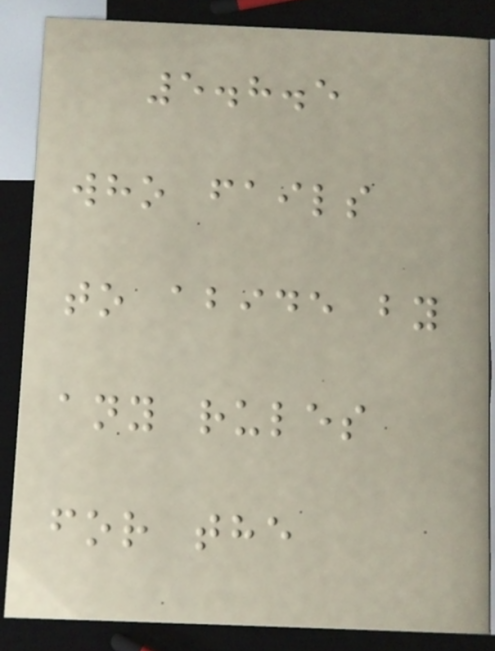5.8.5
who fails
to abide by
any rules
for the
